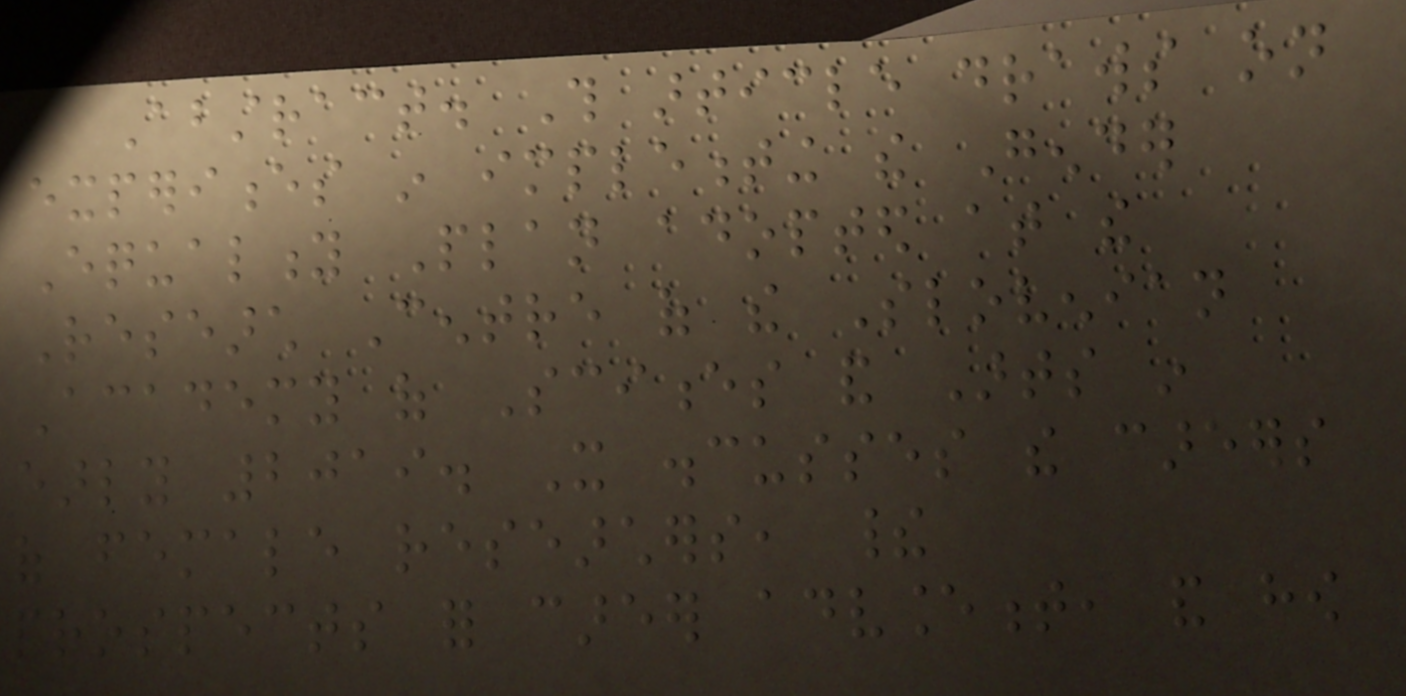Abstract. This article draws on
experiences in implementing the Gender
Equality Plan adopted at the
Research Centre of the Slovenian
Academy of Sciences and Arts in
early 2019. It discusses the careers
of female researchers, their
prospects for career advancement, and how
